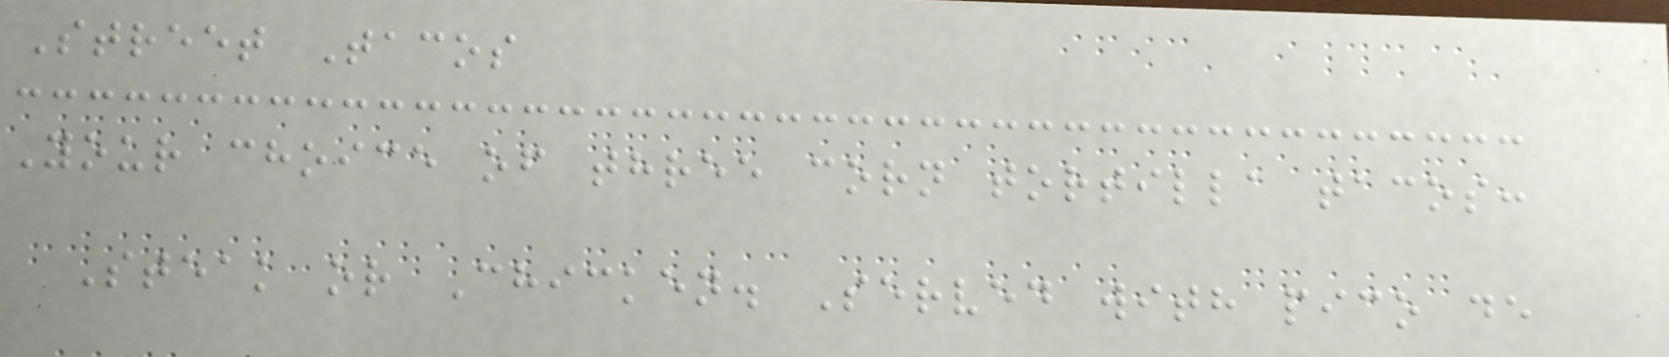Street Tacos
Your choice of three corn tortilla tacos:
Steak or Chicken. Served with pico de
